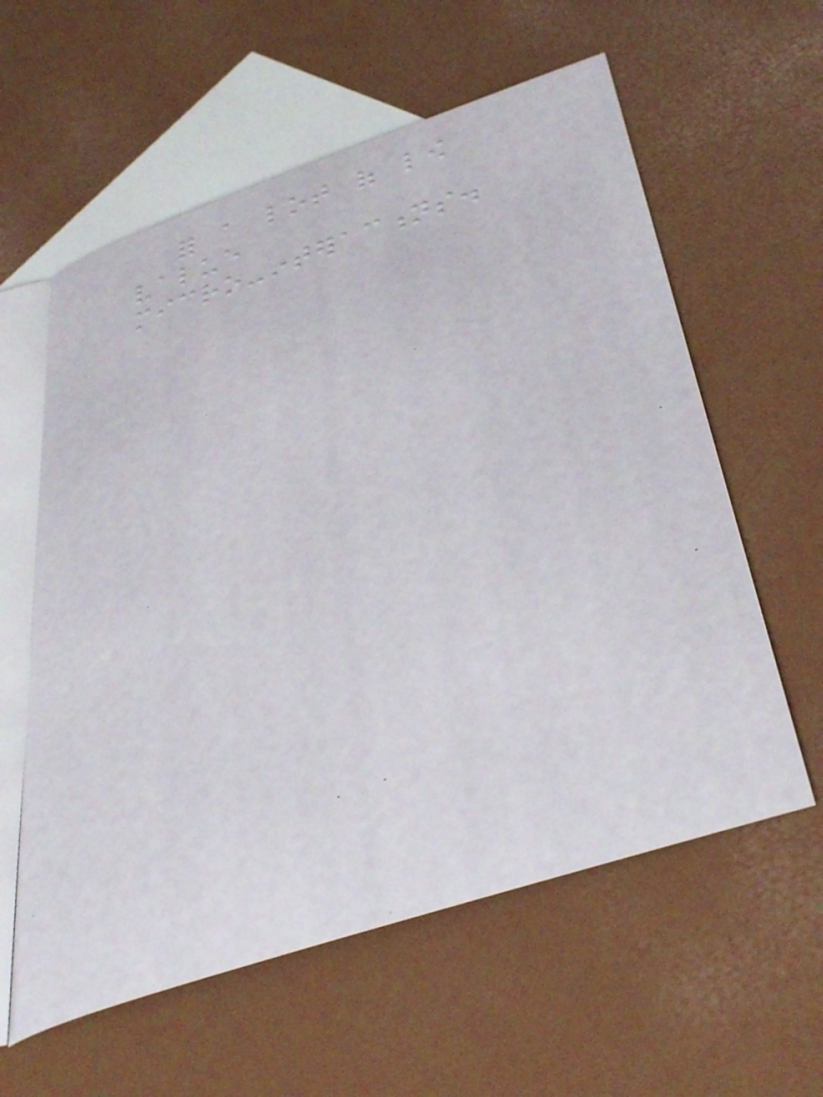for a lot of low
value
micro-interactions.
